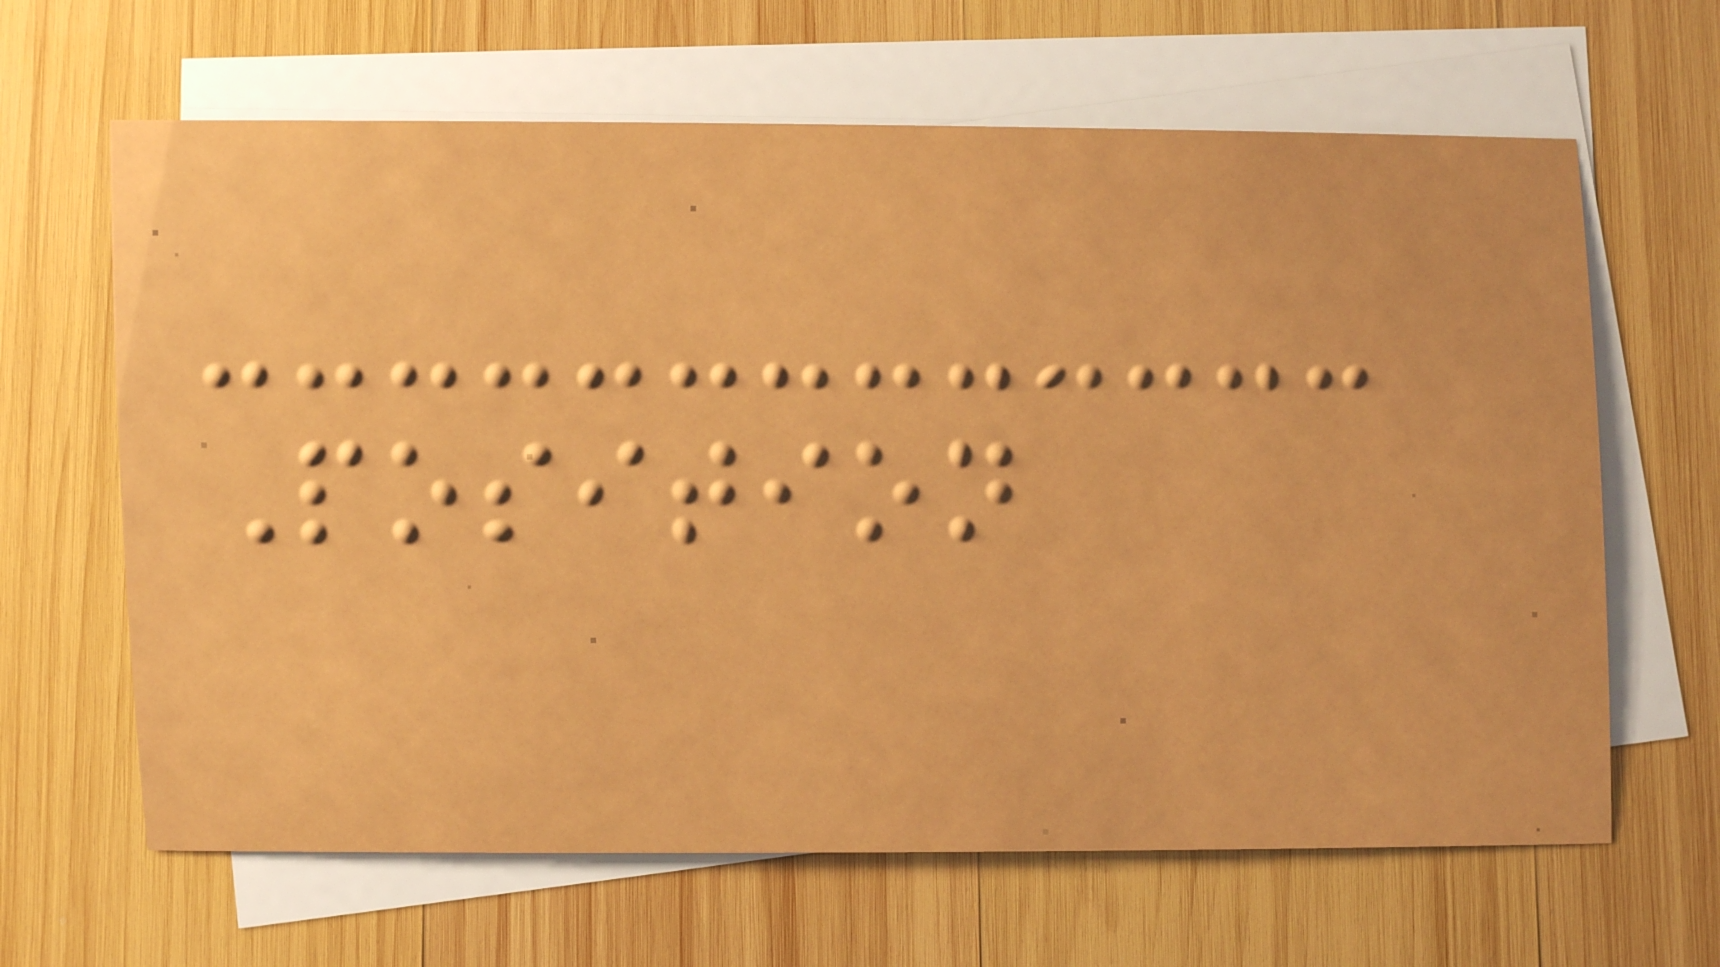Position
